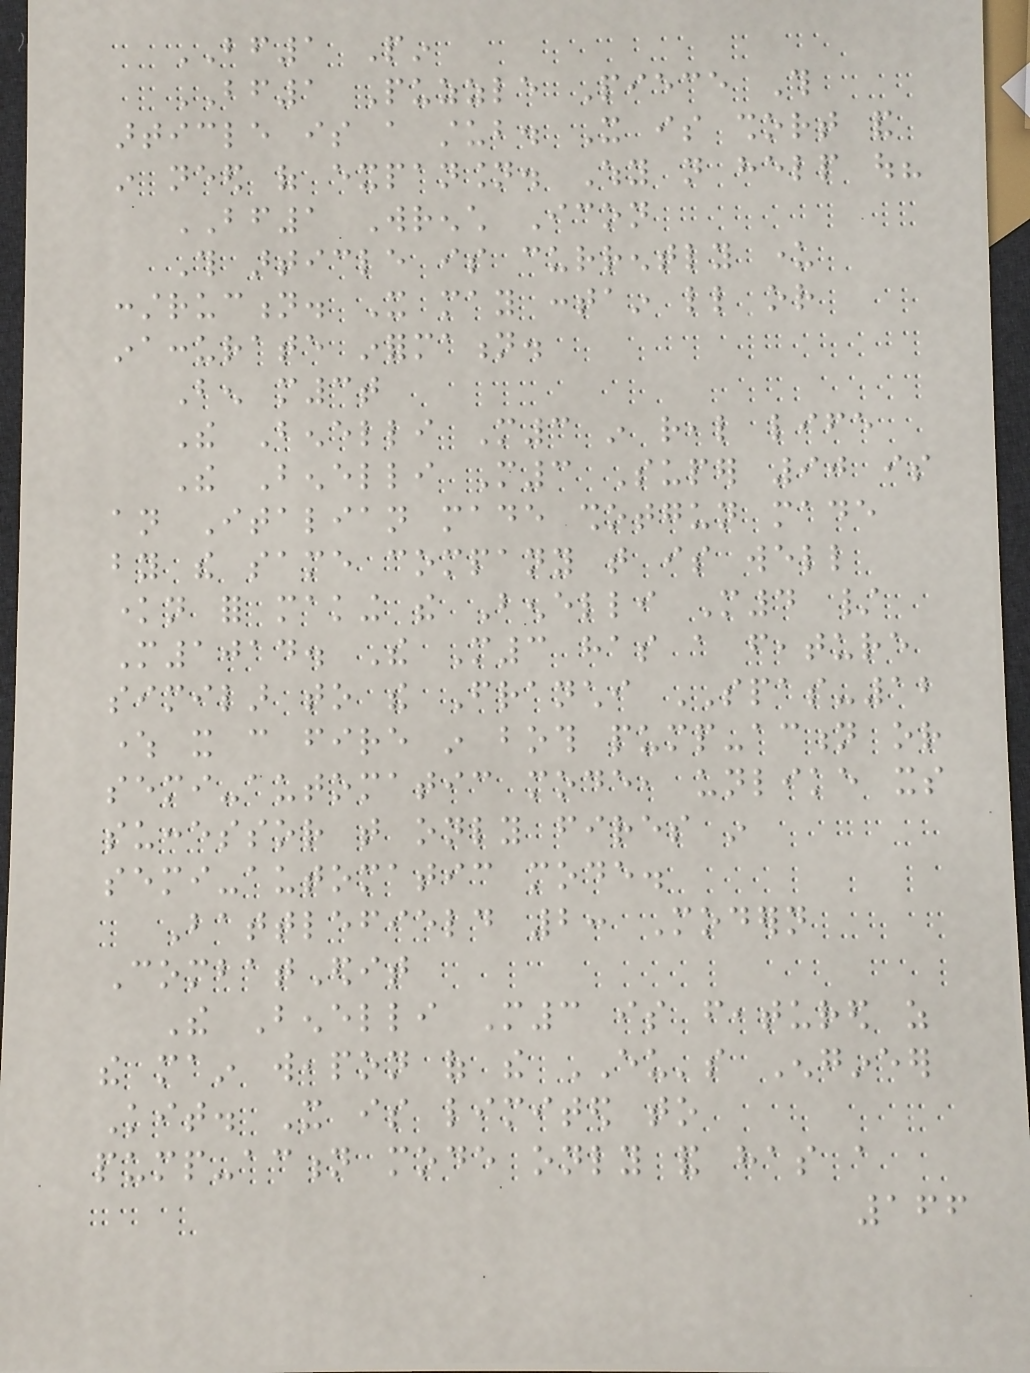BF1 Pin
BF1 Puzzle Piece This
article is a stub. It is short and
in need of expansion. Why not help out?
BF1 Wrench Icon
This article is currently under
construction. It may contain little or
inaccurate information.
Ben m3t
The Benelli M3 in real life
The Benelli M3 Super 90 is
an Italian made shotgun made
by the same company that is well
known for making the Benelli M4 /
M1014. The M3 has a feature
similar to the Franchi SPAS-12
where it can fire in both pump-action or
semi-automatic mode, unlike its
successor that only fires in
semi-automatic mode.
Battlefield 2: Modern
CombatEdit
The Benelli M3 is featured as
the main weapon of the EU's Engineer
Kit. It is limited to
pump-action mode only and has a
166
